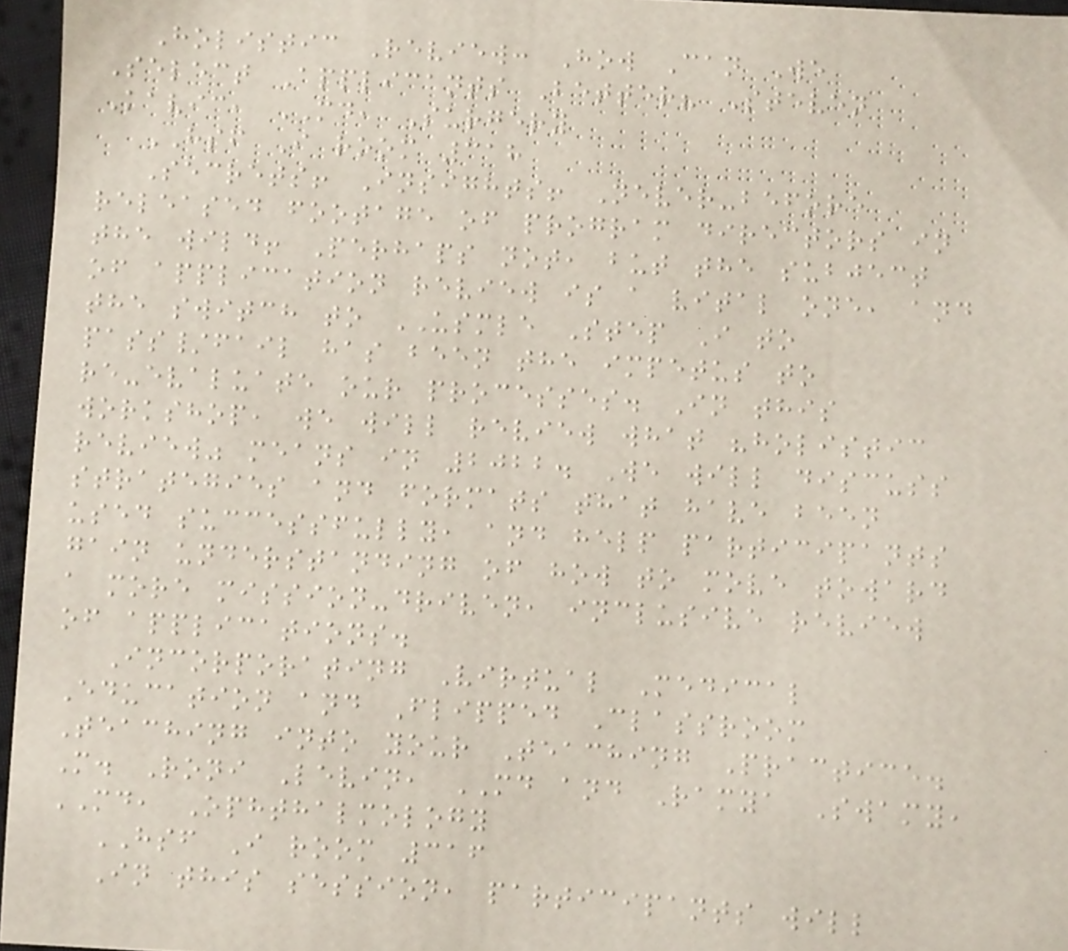Holistic Review: How Can We
Select Applicants Better? Steven
Kavic, MD, Surgery
HSF I room 318
Secrets! Insights! Never-before
released footage of program directors in
the wild! Perhaps not, but the subject
of application review is a vital one, and
the switch to USMLE Step I to
pass/fail has been the impetus to
re-evaluate our processes. In this
workshop, we will review what "holistic
review" means in 2022. We will discuss
strategies and formats that have been
used successfully, and help participants
gain understanding of how to move toward
a more mission-driven, inclusive review
of applications.
Incorporating Virtual Medical
Education and Flipped Classroom
Teaching into your Teaching Practice.
M. Roni Levin, MD and Ramya Swamy,
MD, Ophthalmology
HSF I room 316
In this session, participants will
